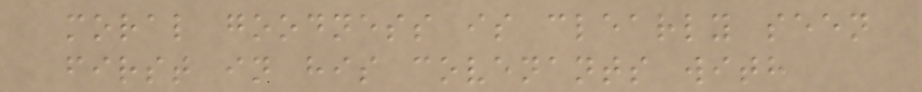moral goodness is clearly seen
first in his covenants with
